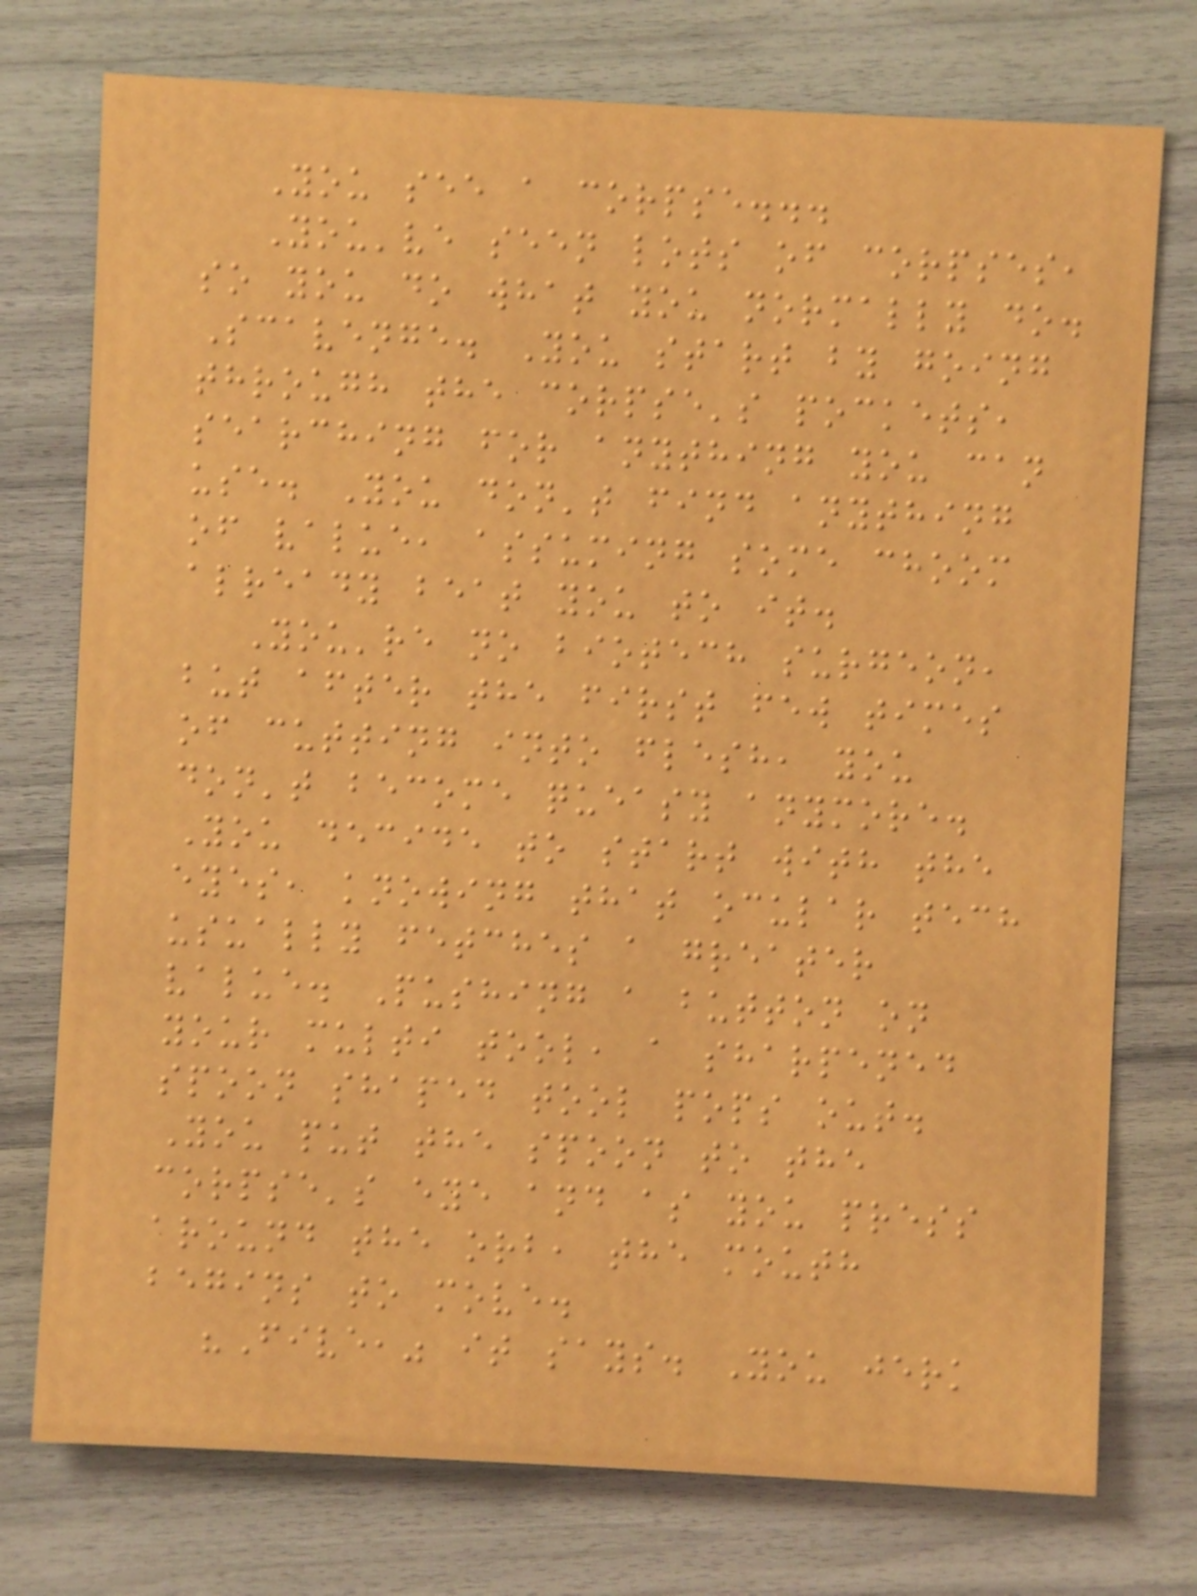You see a corpse...
You've seen lots of corpses,
so you do what you normally do.
Scavenge. You start by going
through the corpse's pockets,
searching for anything you can
use. You don't find anything
of value, assuming some choom
already beat you to it.
You're no biotech surgeon,
but after the first few times
of cutting into flesh, you
don't become queasy anymore.
You decide to start with the
eyes, knowing that ocular tech
usually fetches a greater
value. Pushing a button on
your multi tool, a sharpened
spoon shaped tool pops out.
You put the spoon to the
corpse's eye and as you press
around the orb, the mouth
begins to move.
"Five," it says. You jerk
